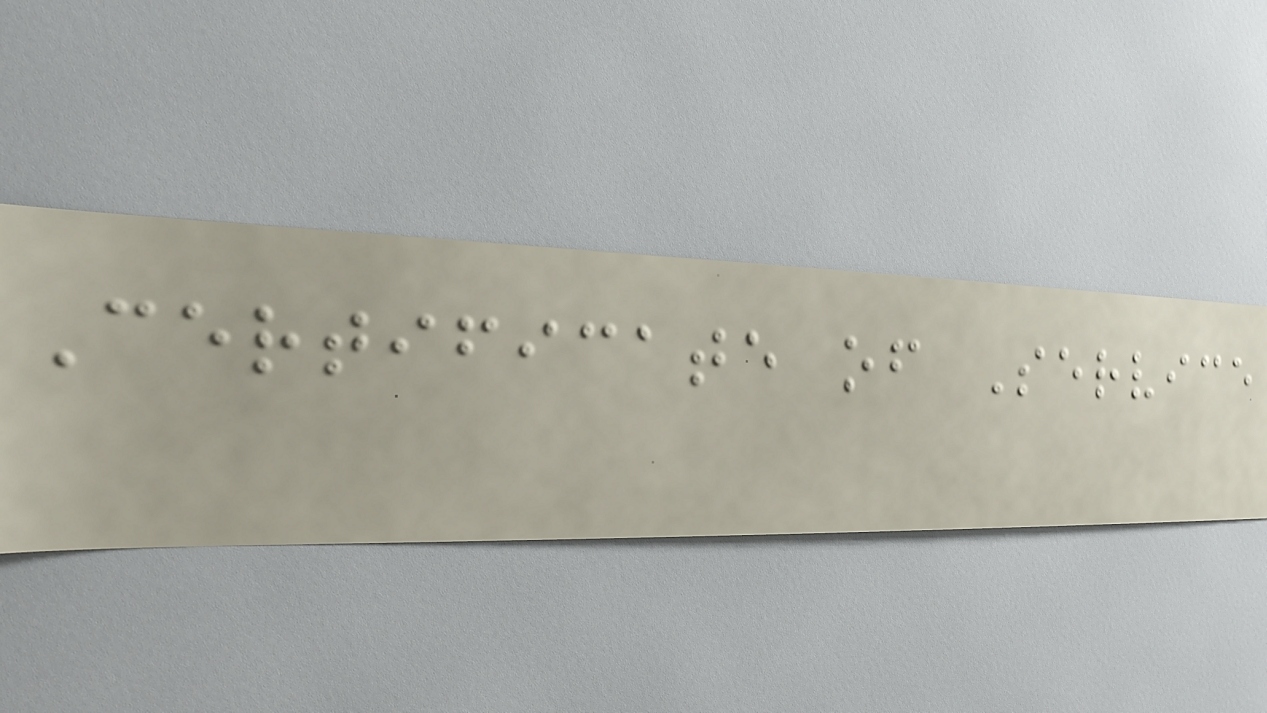Certificate of Service
